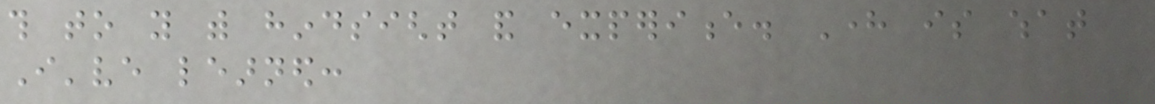this to you with hindsight and experience. Here is what
I've learned:
